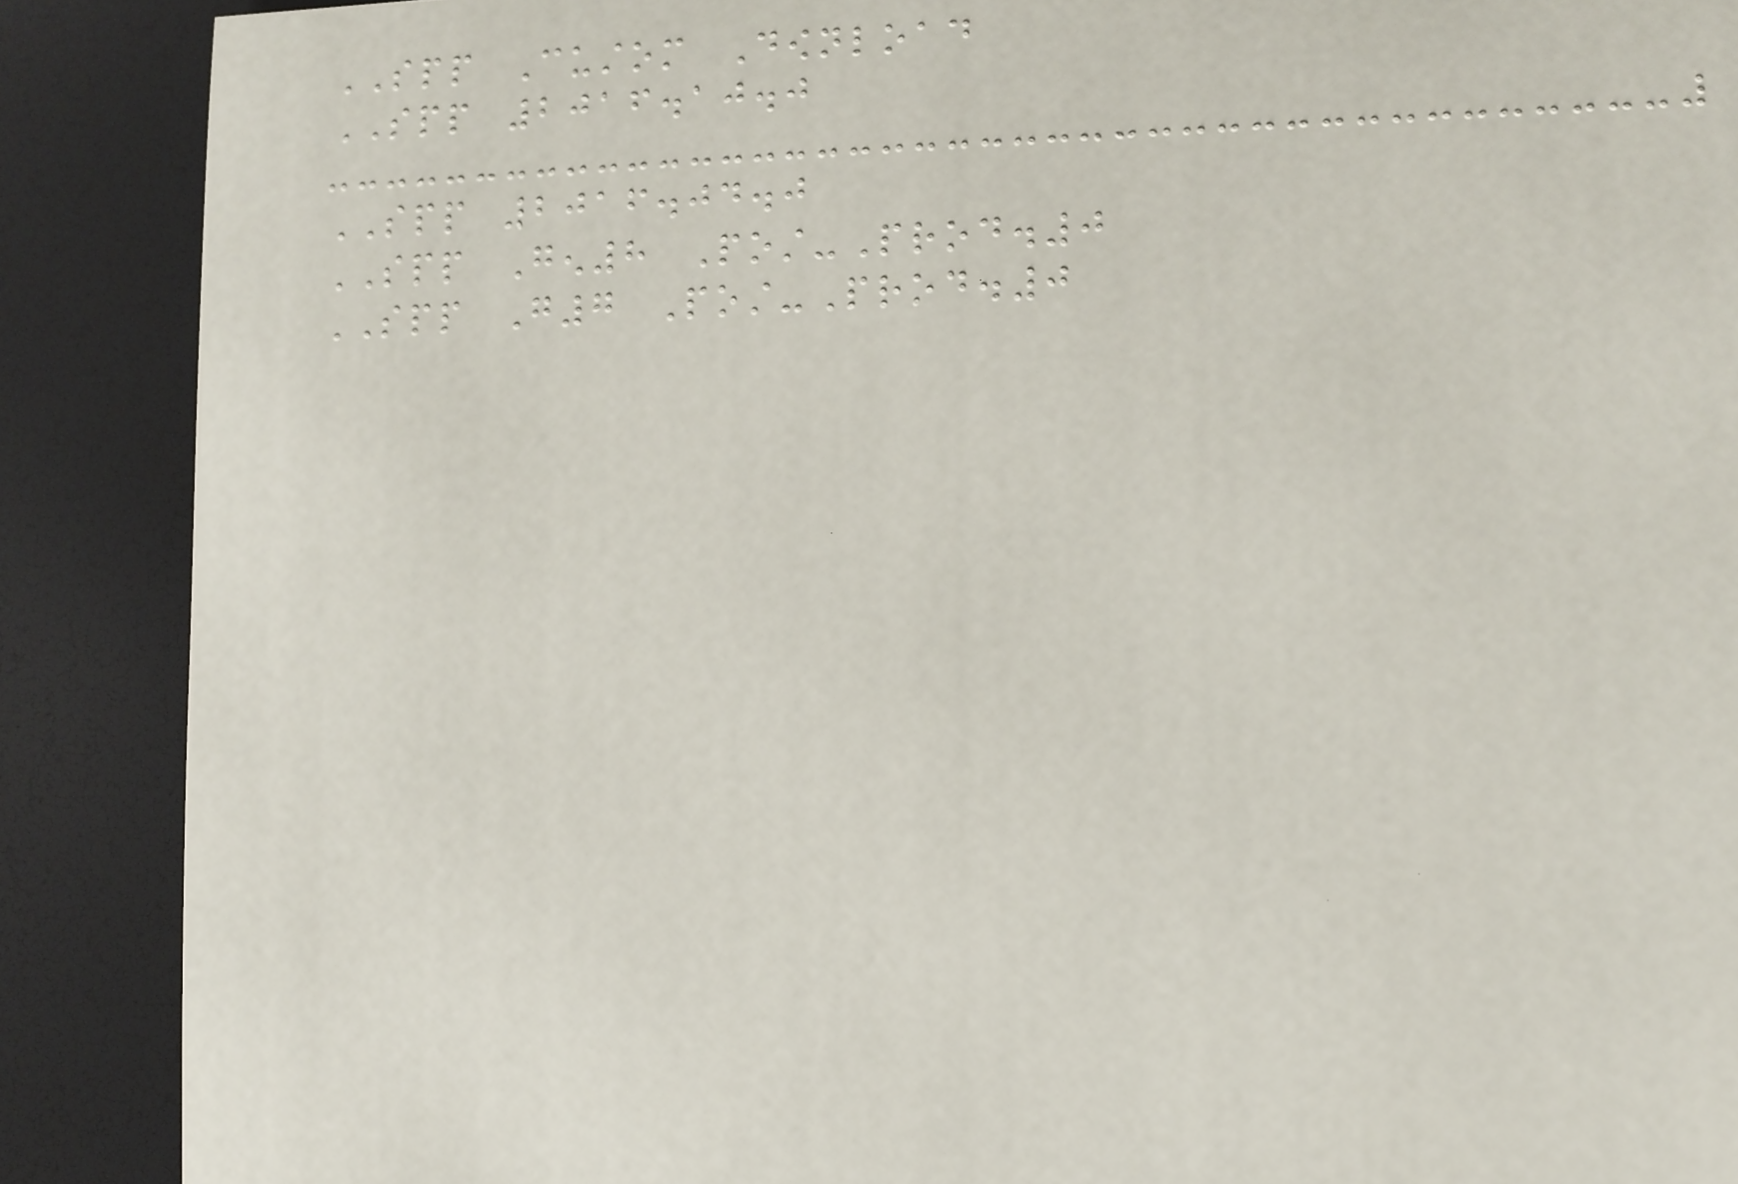SPP Custom Download
SPP 2016.10.0
SPP 2016.04.0
SPP Gen8 Post-Prod.0
SPP G7 Post-Prod.0
